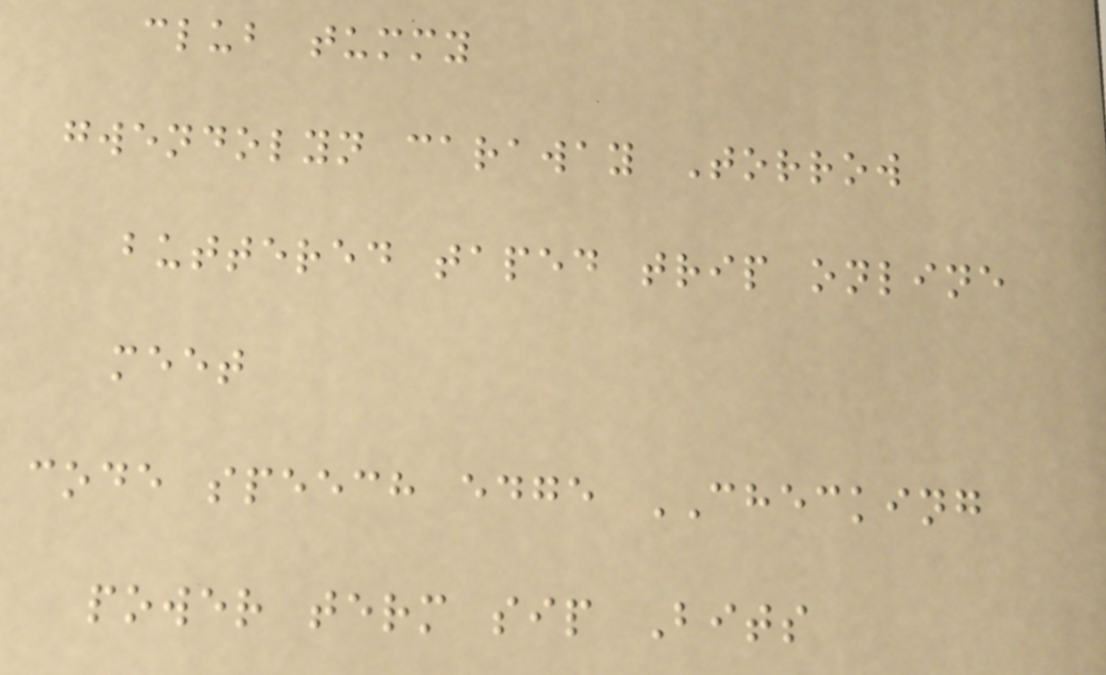club tummy
gwendolyn caraway Torrow
buttered taped trip online
meet
code speech edge CHECKING
power term sip Bits
